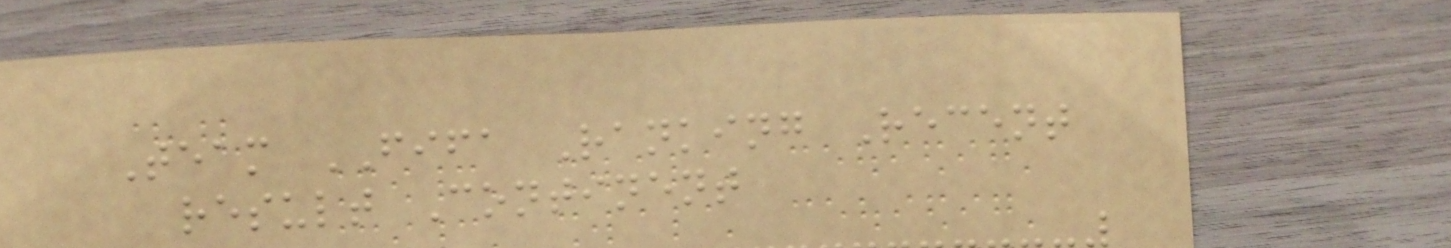Team FIFA Ranking Recent
result Continent
